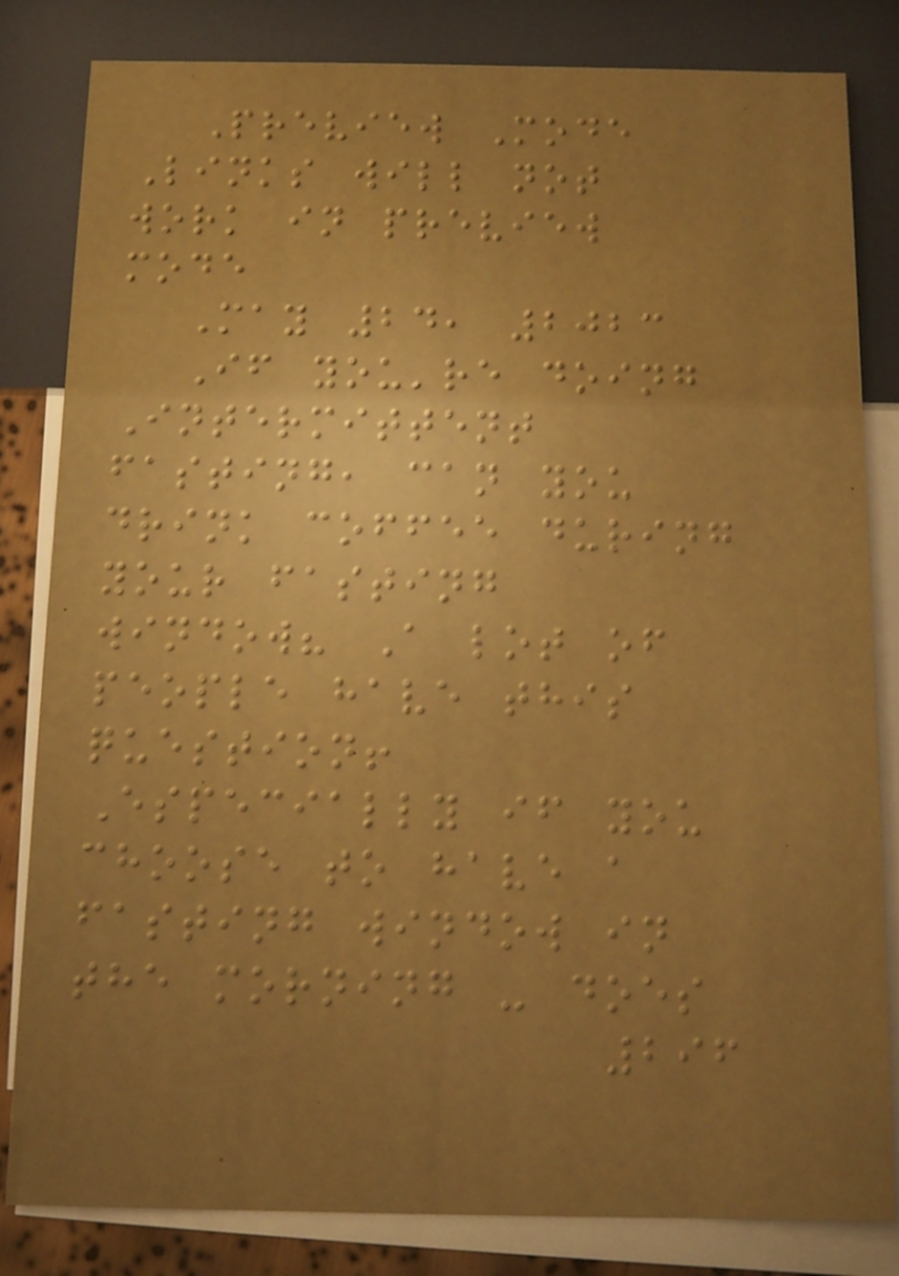Preview Mode
Links will not
work in preview
mode
May 24, 2023
If you're doing
Intermittent
fasting, can you
drink coffee during
your fasting
window? A lot of
people have this
question!
Especially if you
choose to have a
fasting window in
the morning - does
296
